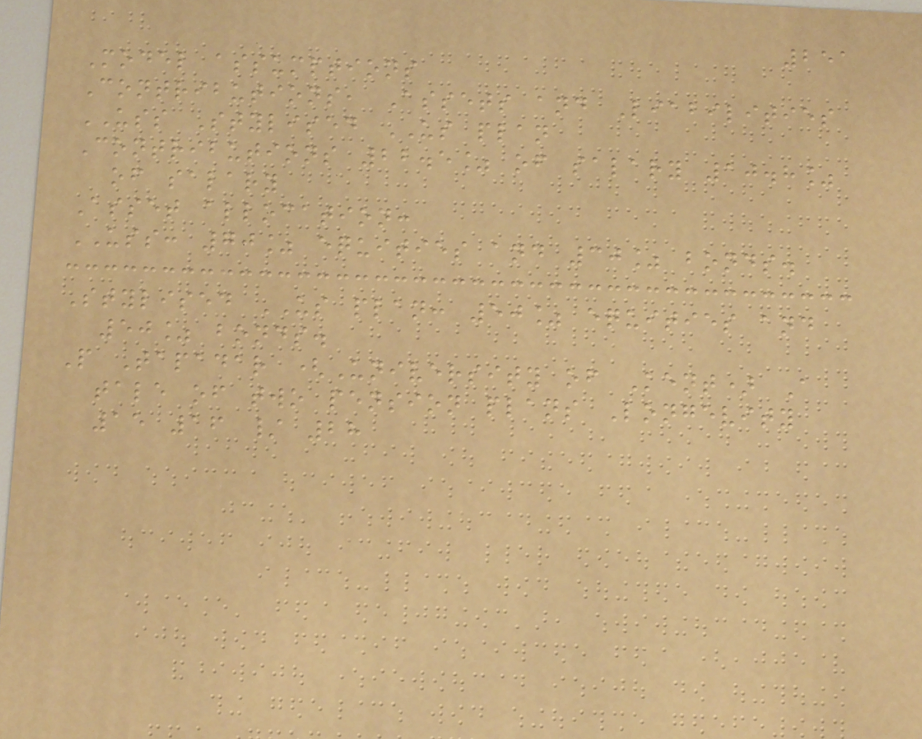251
Model assumptions
Contributions, Assets and Liabilities
USS Stylised US plan
Contributions 22.5% of salary 10.8%
of salary
Asset allocation:
USS: 70% equities and 30% bonds.
Stylised US plan: 50% equities and
50% bonds.
P Tapadar (University of Kent) A
tale of two pension plans Longevity
15 16 / 28
